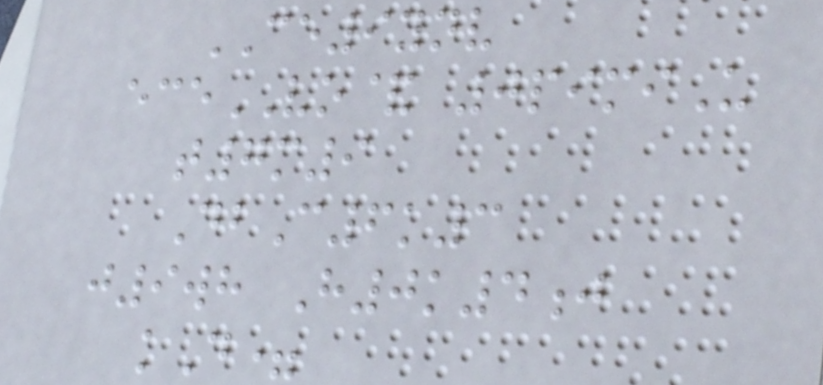CE9ynv
eceVO& 0pimiU
t7m9
DbC6k3
j9wh H0k4j
kD=
